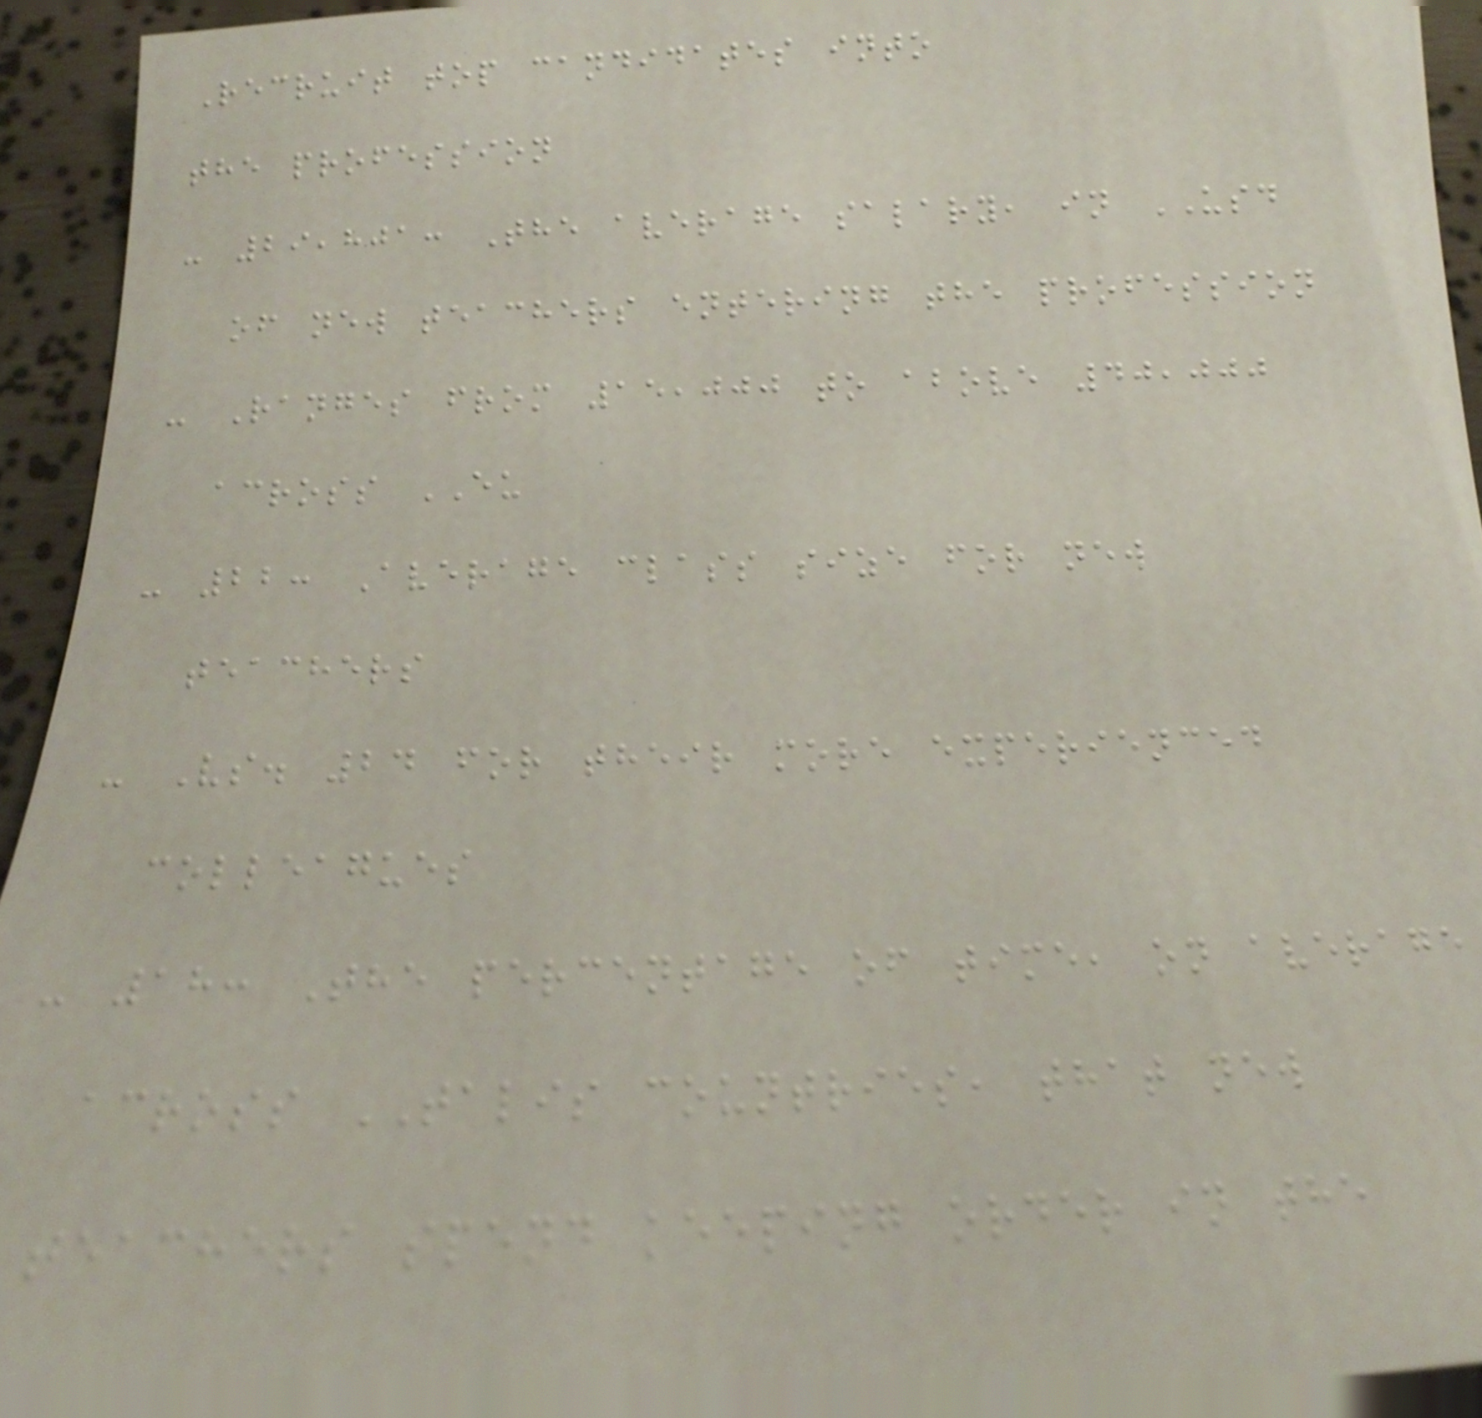Recruit top candidates into
the profession
- 29,801: The average salary, in USD
of new teachers entering the profession
- Ranges from 15,000 to above 40,000
across EU
- 22: Average class size for new
teachers
- Vs. 24 for their more experienced
colleagues
- 18: The percentage of time, on average
across TALIS countries, that new
teachers spend keeping order in the
